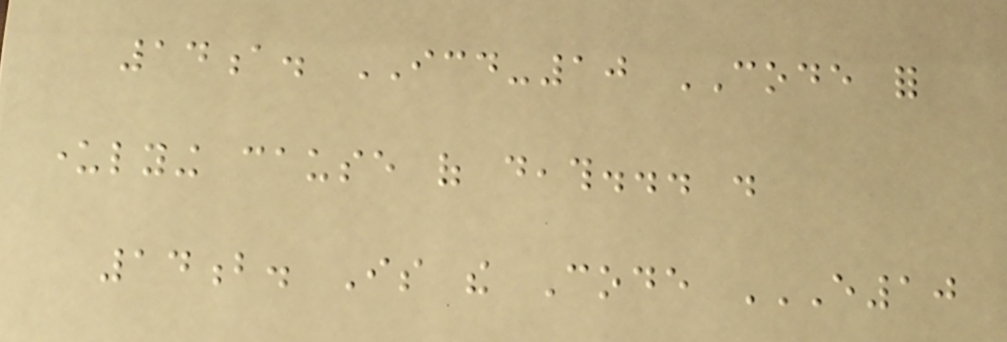14a. ICD-10 CODE for
underlying cause of death... .
14b. Is the Code E10
